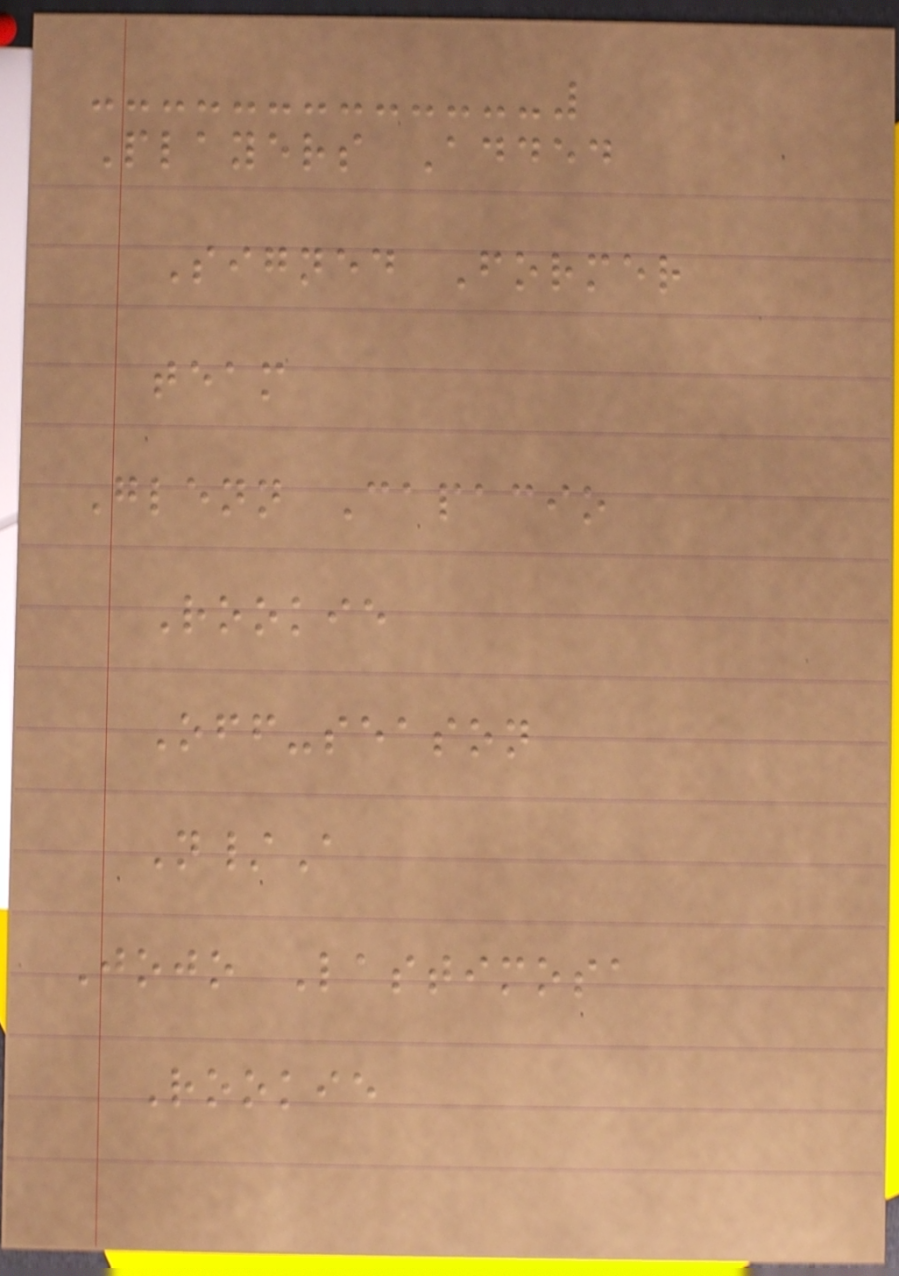Players Added
Signed Former
team
Glenn Capacio
Rookie
Off-season
N/A
Jojo Lastimosa
Rookie
